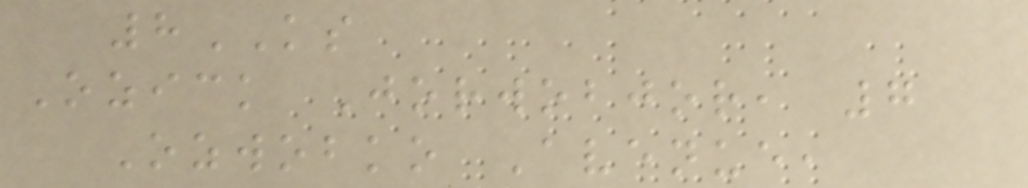8KS
Ozick Jorwobjor, 7
Ozwobko Avenue,
